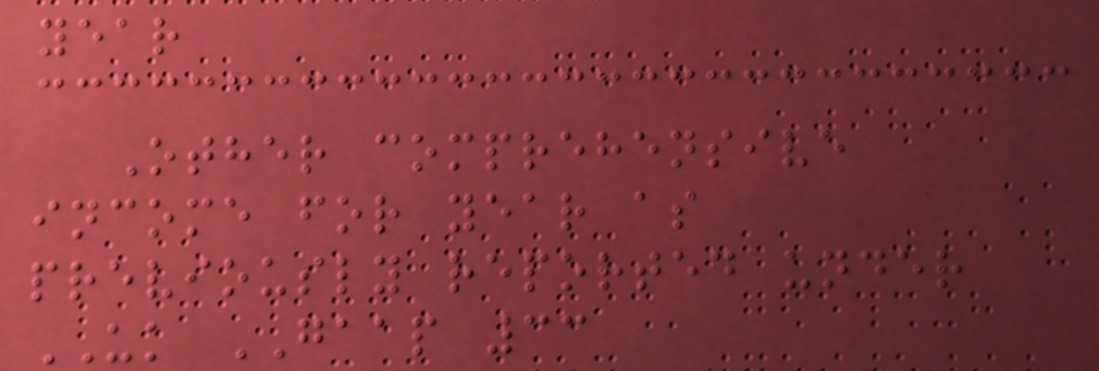year
Other comprehensive
income for year as
previously reported under
UK GAAP 33
